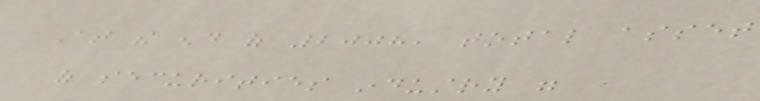At the end of 2008, total asset
of securities industry were
